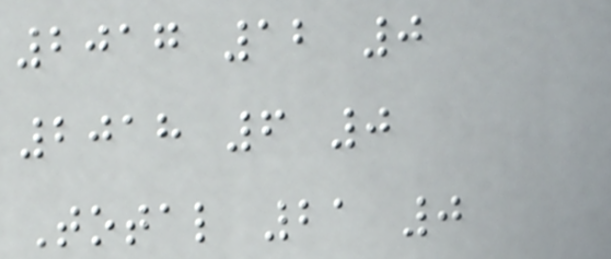2017 12 0
2018 6 0
Total 21 0
